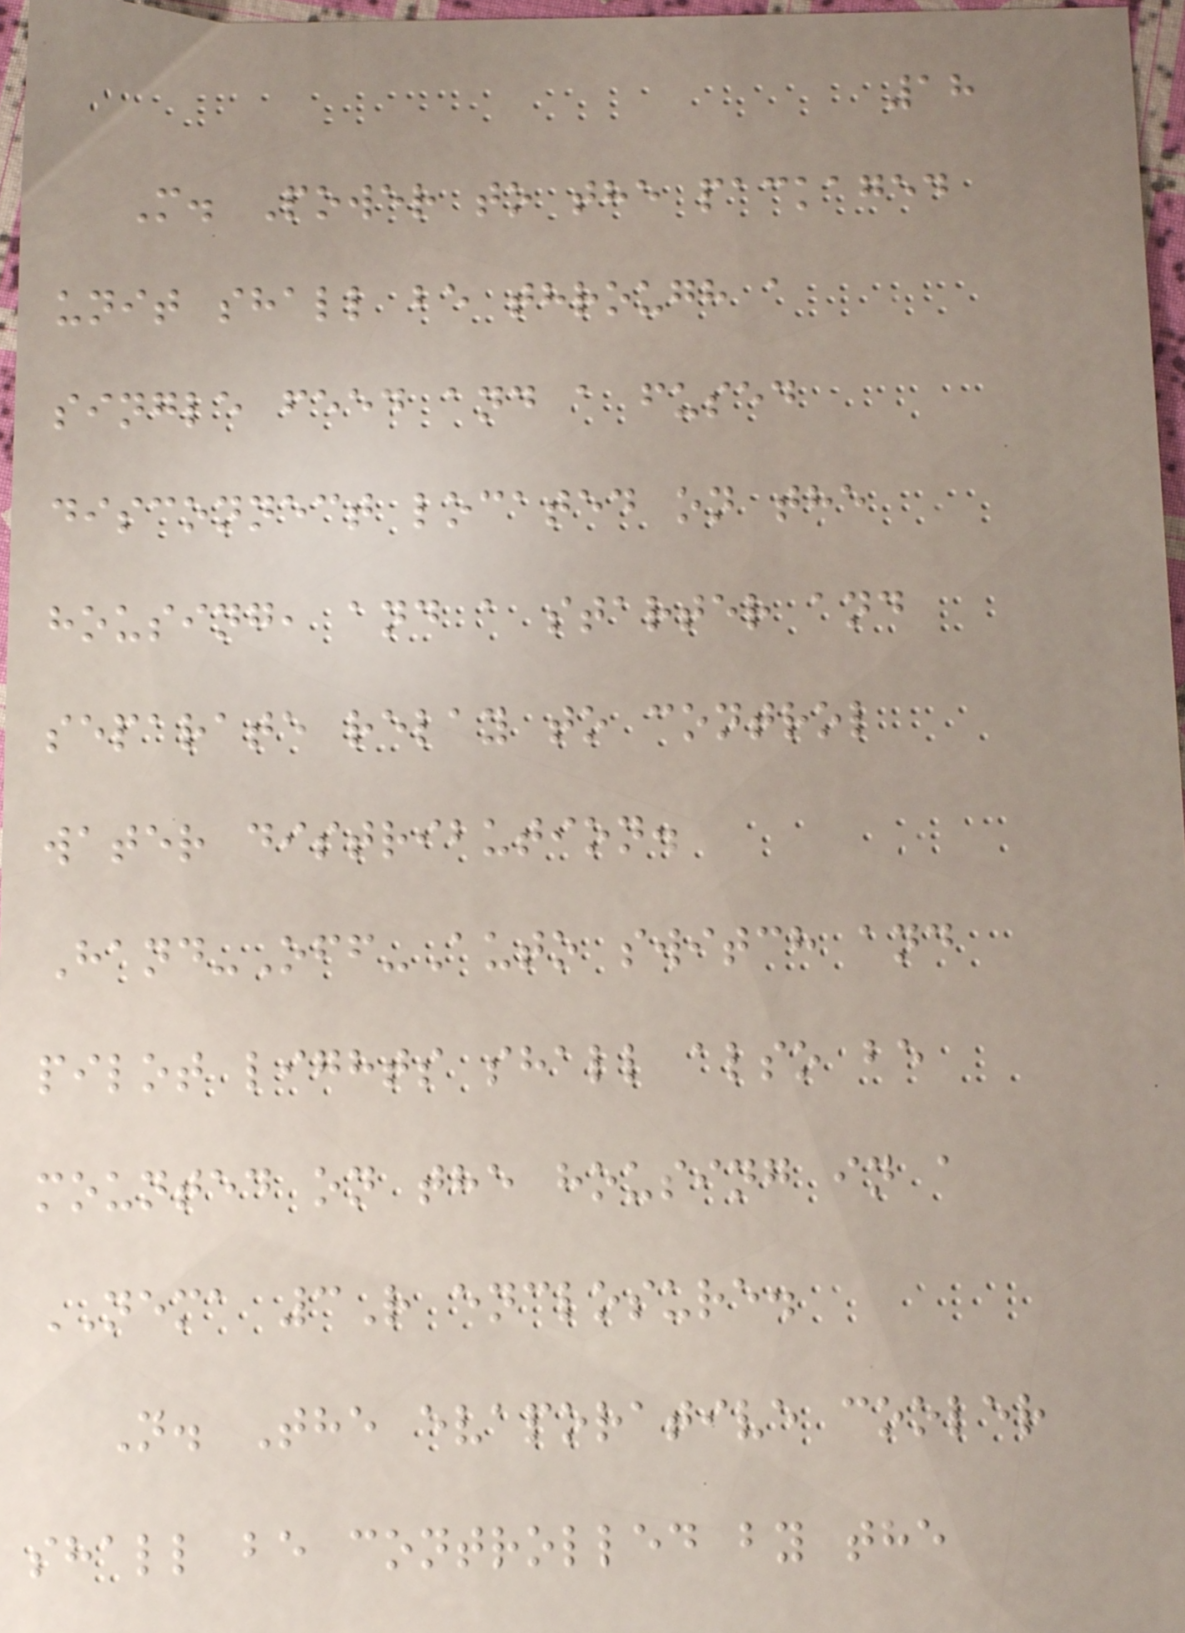18
M. Power to the packaged
unit shall be through a
single feed and a fused
disconnect located on the
housing, and a starter and
separate relay to control
water distribution.
Hand-Off-Auto switch and
pilot lights shall also be
mounted on the housing in a
NEMA 3R enclosure.
N. The evaporative cooler
shall be controlled by the
